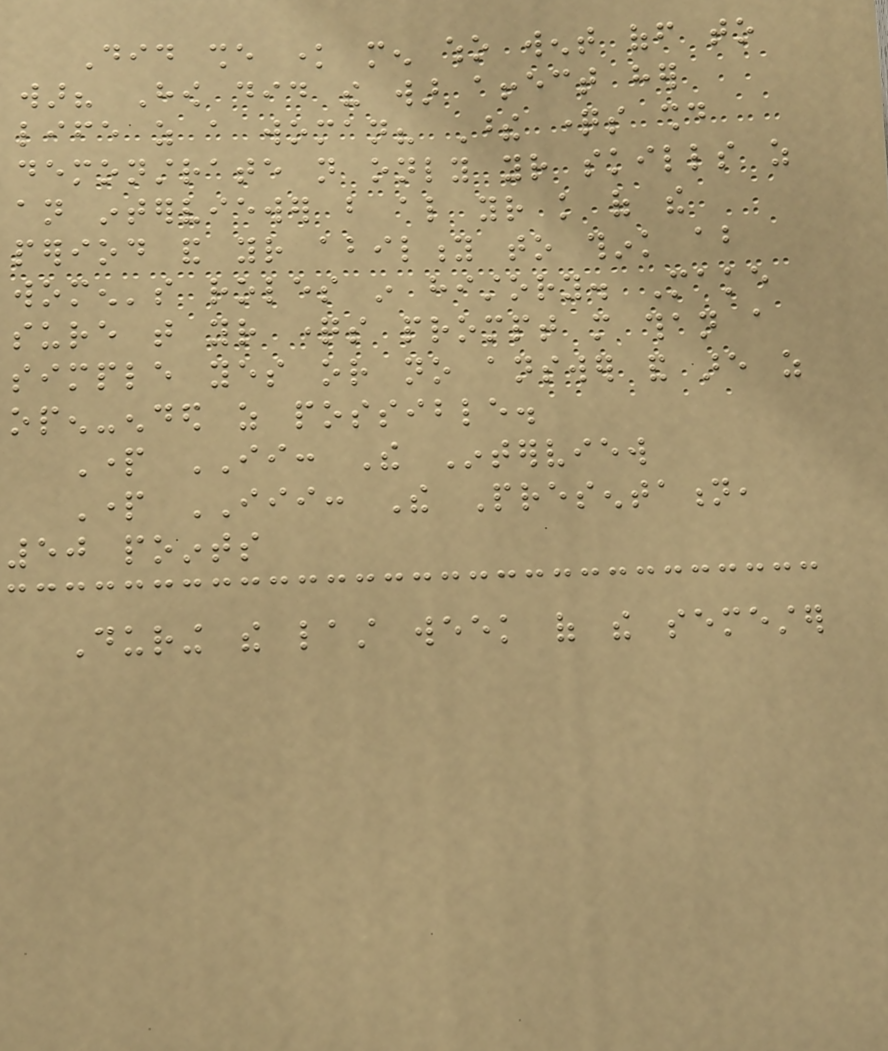Did she know men who went off to
war? How did the war affect her
life as a woman? These questions should
demonstrate not only your skills as
an interviewer but also your knowledge of the
period and your ability to think about
women's roles in history. Make
sure that your questions prompt more than a
simple yes or no answer and are as
open-ended as possible.
Part II: The Interview
Part III: The Presentation,
50 points
During the last week of the semester
